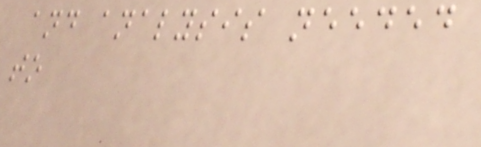and analysis needed
to
